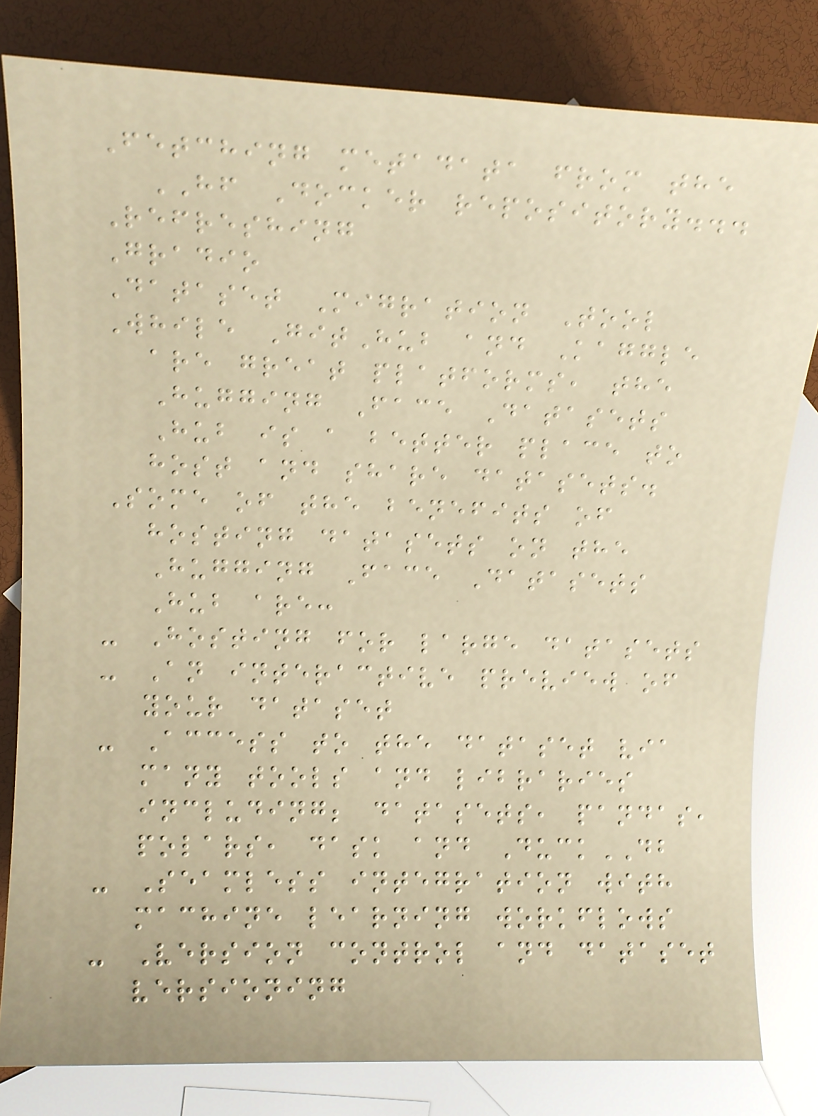Fetching metadata from the
HF Docker repository...
Refreshing
Gradio
Dataset Migration Tool
While GitHub and Kaggle
are great platforms, the
Hugging Face Datasets
Hub is a better place to
host and share datasets.
Some of the benefits of
hosting datasets on the
Hugging Face Datasets
Hub are:
- Hosting for large datasets
- An interactive preview of
your dataset
- Access to the dataset via
many tools and libraries
including; datasets, pandas,
polars, dask and DuckDB
- Seamless integration with
machine learning workflows
- Version control and dataset
versioning
